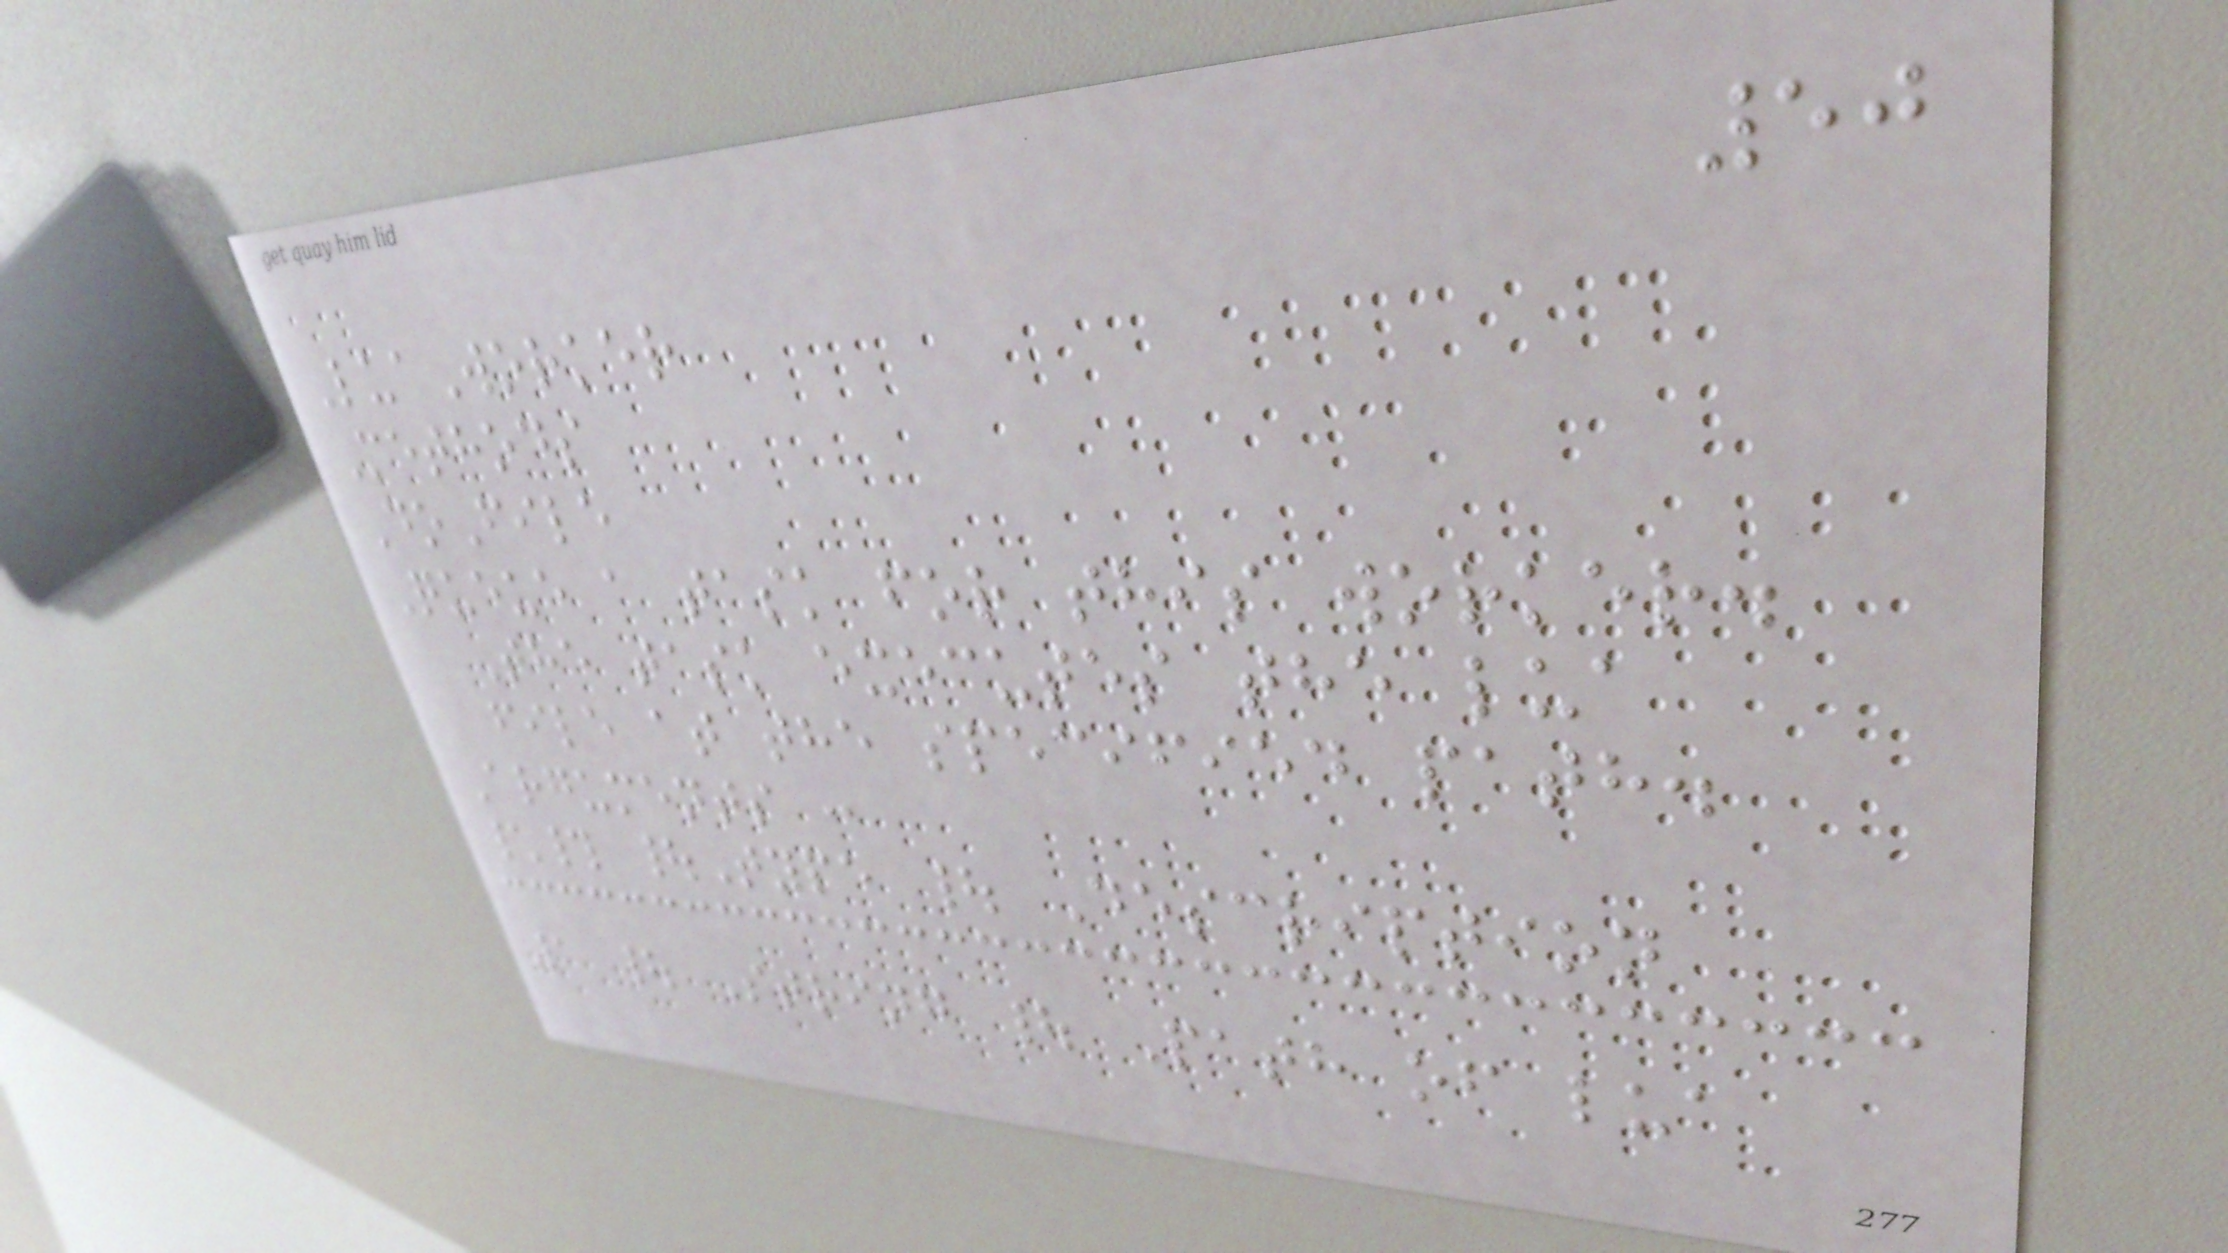50
LuaWorker
Methods
DoFile
Queue a task for this worker.
The task executes the lua
file at the specified path.
Arguments :
\# |Type | Description
1 | String | Path of lua
